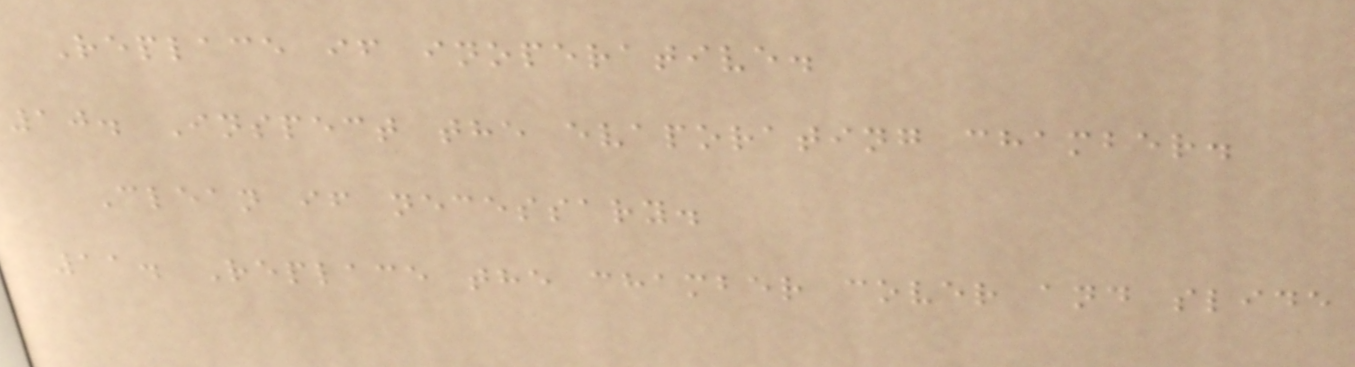Replace if inoperative.
10. Inspect the evaporating chamber.
Clean if necessary.
11. Replace the chamber cover and slide
